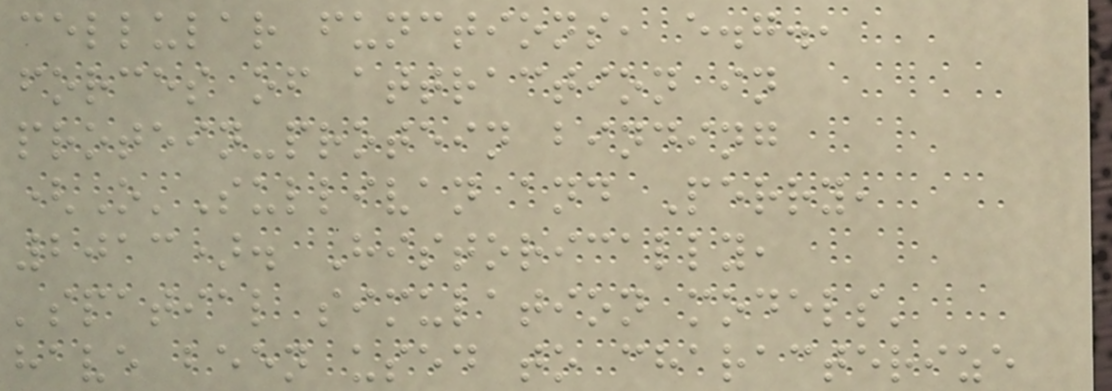cellular functions, e.g.,
forces of attraction in
protein-protein binding
(O'Sullivan and Perry,
2013). Historically,
'spatial simulation models'
have been used to characterize
